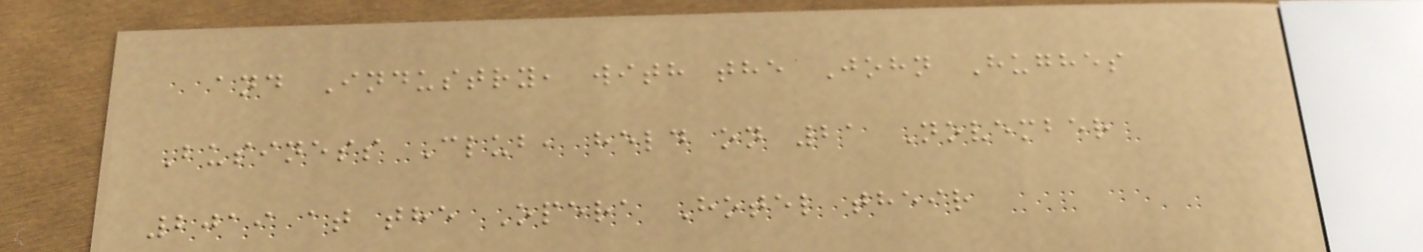and Industry, with the John Hughes
Business Club, held on 21 November
2019 at the Opera Hotel their
